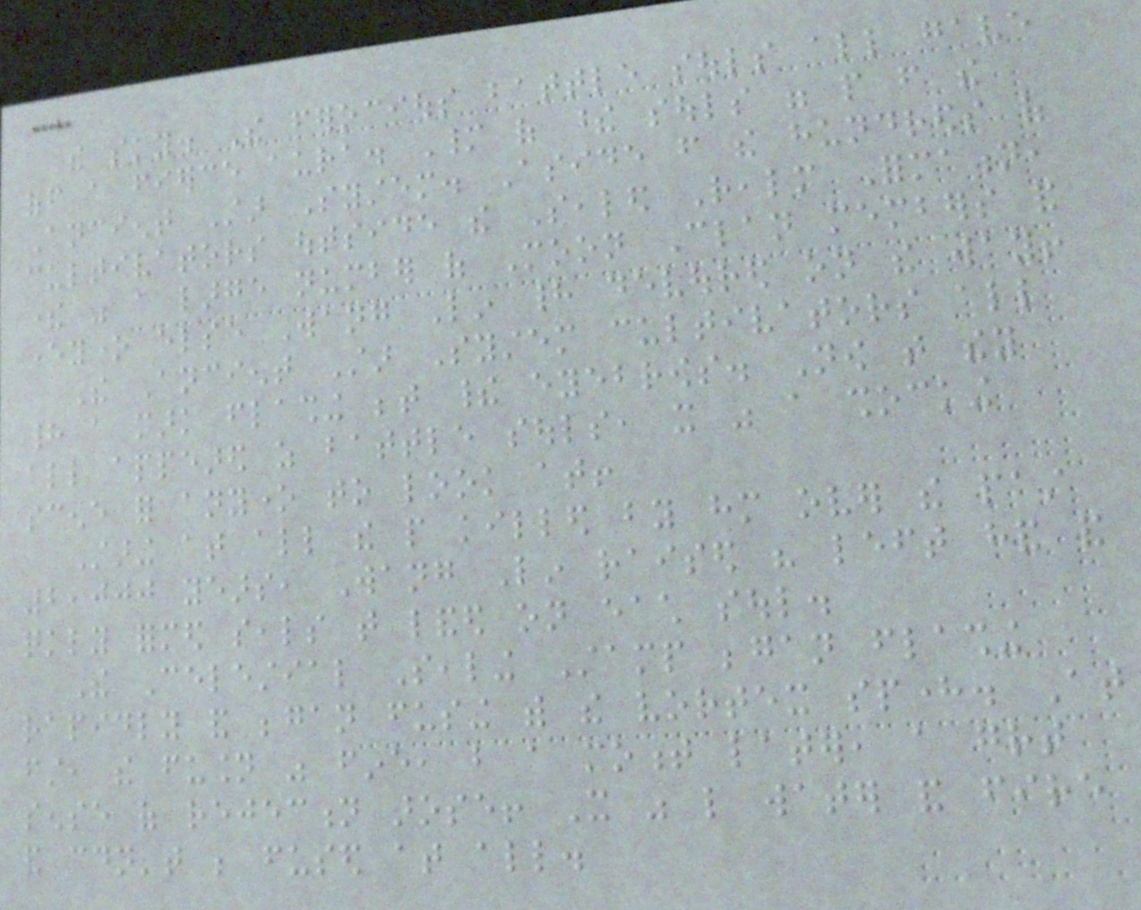the sky. The ferocious battle souls all gave
off a fierce aura. Many of these souls were people from the
Ancient Star System. Aside from the hundreds of
cultivators outside the Sealed Realm Formation,
there was a large number of Moon Clan members and
everyone else Wang Lin had devoured on the way!
The Ancient Star System cultivators all
had a mark flashing between their eyebrows. Now that they
all appeared as battle souls, it was a shocking
scene for anyone to look at!
Staring at all the people killed by him over the past
2,000 years, Wang Lin raised his left hand and
quickly formed seals that landed on each soul.
The Celestial Sealing Stamp began flashing
rapidly and began fusing with the vortex sphere. At
first, the fusion was fine, but a moment later, a great
sense of rejection arose! It was like water and fire
and couldn't be fused at all.
